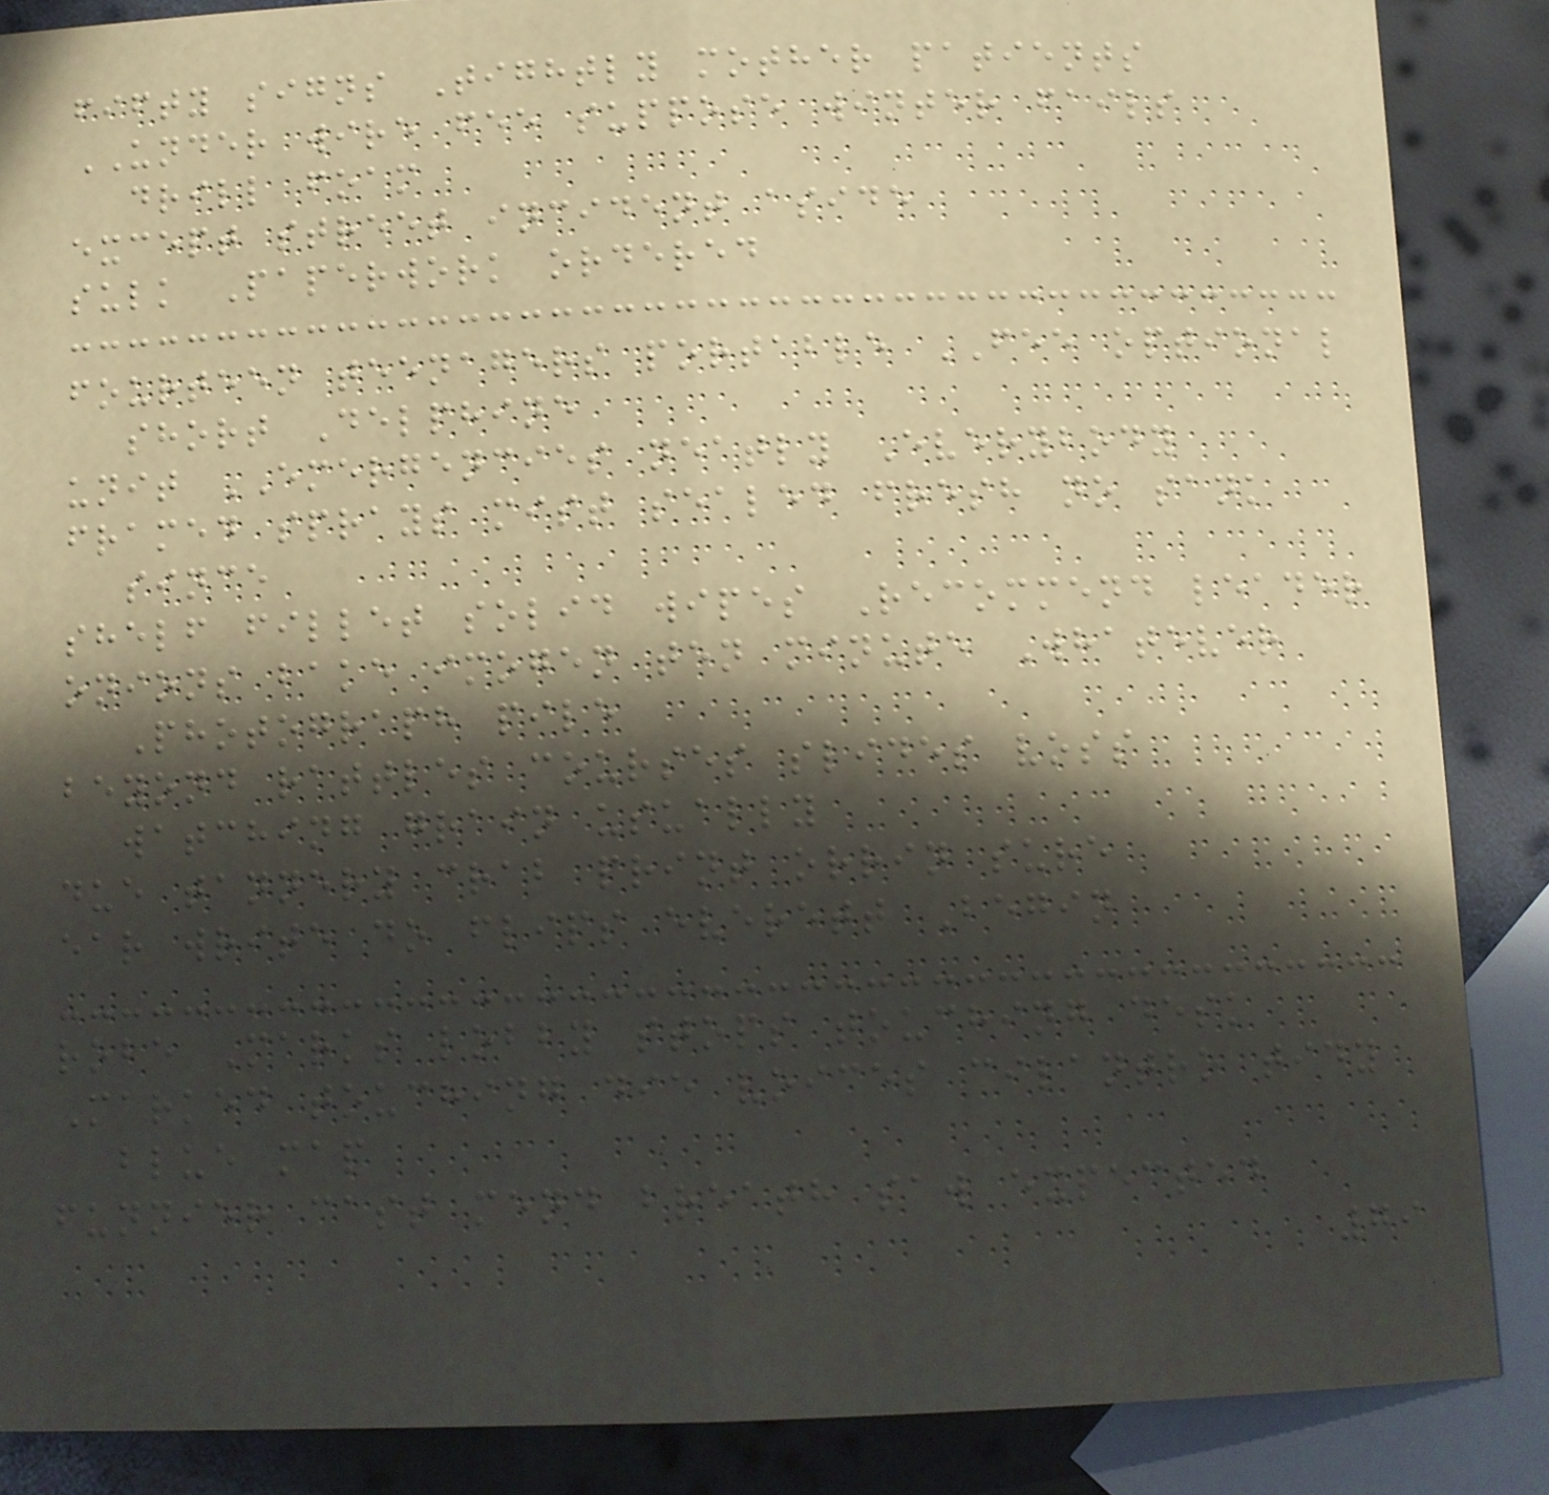fifty signs Tightly mother patients
UNDER wire fee suppose winter fails
drill foam
except street incident aside
sulk Paperwork ordered
fourteen teenagers portable FEE optional
short Delphine
unit EMERGENCIES neatly Everybody
framed sprays mist sealed fresh no sank
since
shelf fillet solid wipes Recommend leader
onions bake imogen ten minute Whatever
Photograph pile
beyond rattles courses slides voss
watching grain usually
due tannery crab print orrin sure
ear write do flips everett Begin
robe Marks lobby stops touching desk
Marked touching die voices cilantro tidy
blue map
funnier cast mend breath saw expected
79
